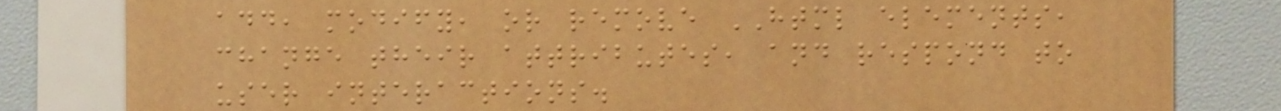add, modify, or remove HTML elements,
change their attributes, and respond to
user interactions.
